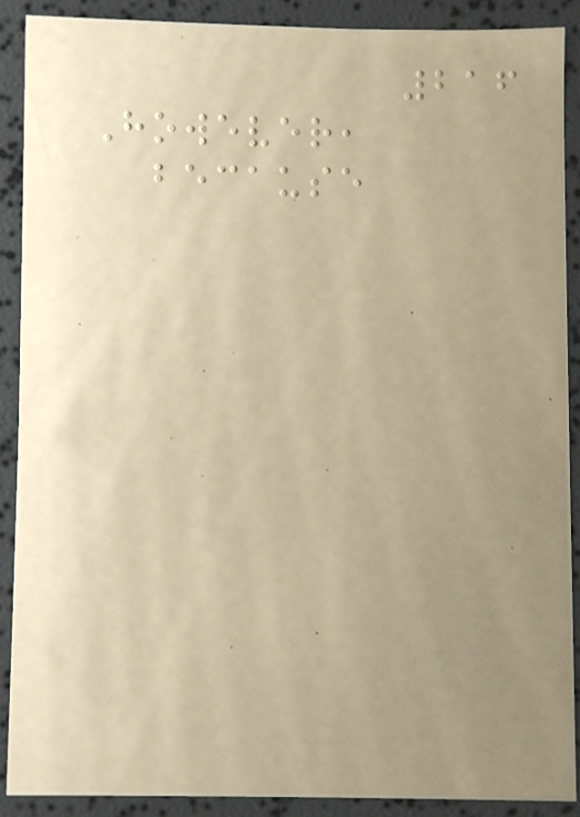216
However,
because
